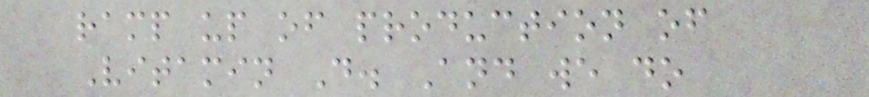ramp up of production of
Vitamin D. And we do
